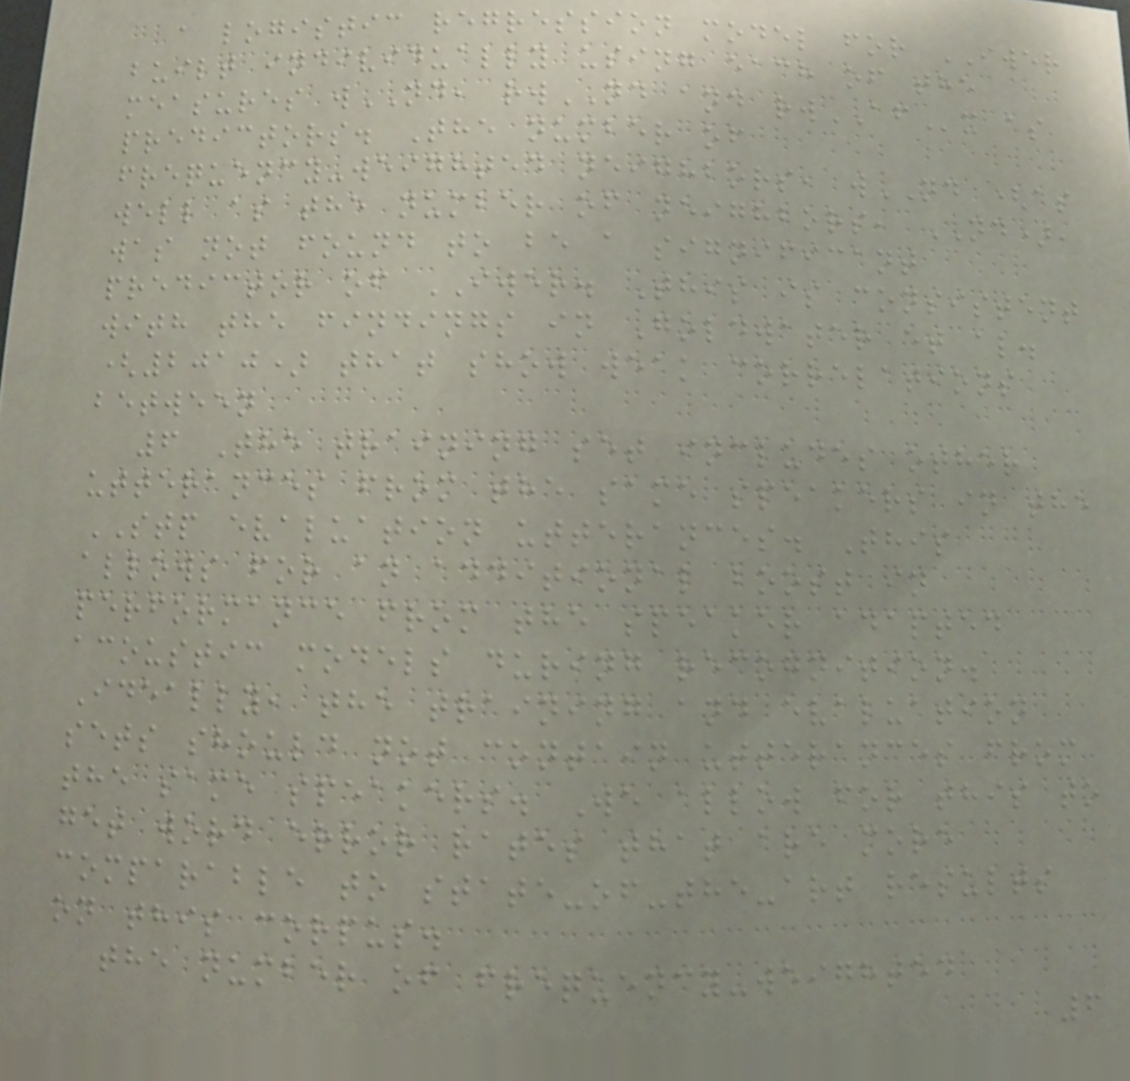a logistic regression model for IWER
built individually using each of the
measures wND, rwND and rwAFx as
predictors. The number of
frequency-weighted neighbors, wND (as
well as the number of neighbors, ND),
was not found to be a significant
predictor of IWER. This is consistent
with the findings in Goldwater et al.
(2010) that show weak correlations
between
6 The training set includes other
utterances from the same speakers in the
STP evaluation utterances. This
allows for an additional boost in
performance from the speaker adapted
acoustic models during recognition.
Ideally, the training and evaluation
sets should not contain utterances from
the same speakers. We allow for this to
get word error rates that are more
comparable to state-of-the-art results
on this corpus.
the number of frequency-weighted
6
